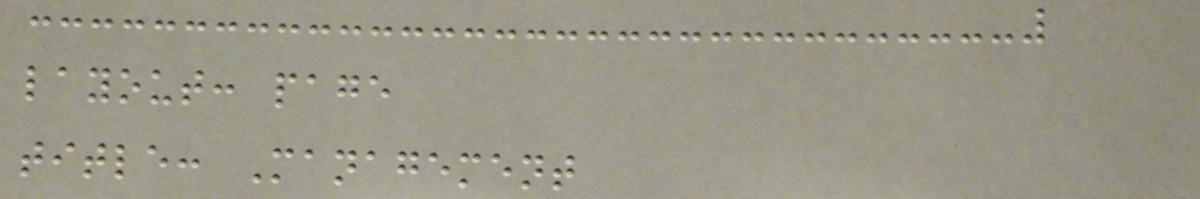layout: page
title: Management
